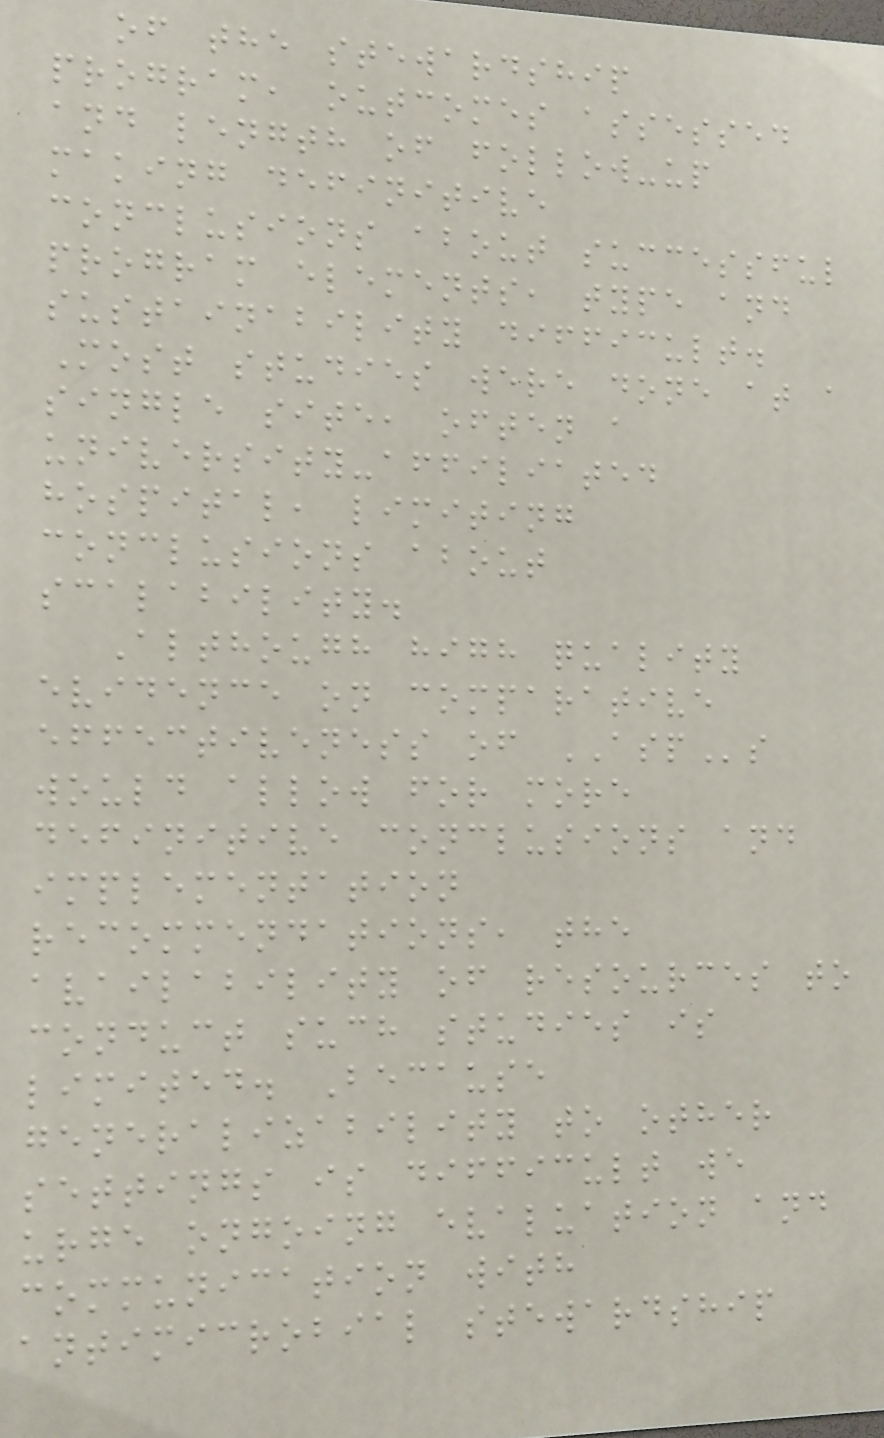of the stewardship
program, outcomes assessed
and length of follow-up
making definitive
conclusions about successful
program elements, type and
sustainability difficult.
Most studies were done at a
single site, often a
university-affiliated
hospital, limiting
conclusions about
scalability.
Although high quality
evidence on comparative
effectiveness of ASPs
would allow for more
definitive conclusions and
implementation
recommendations, the
availability of resources to
conduct such studies is
limited. Because
generalizability to other
settings is difficult we
urge ongoing evaluation and
communication with
antimicrobial stewardship
